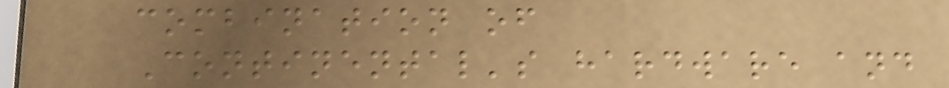combination of
Continental's hardware and
